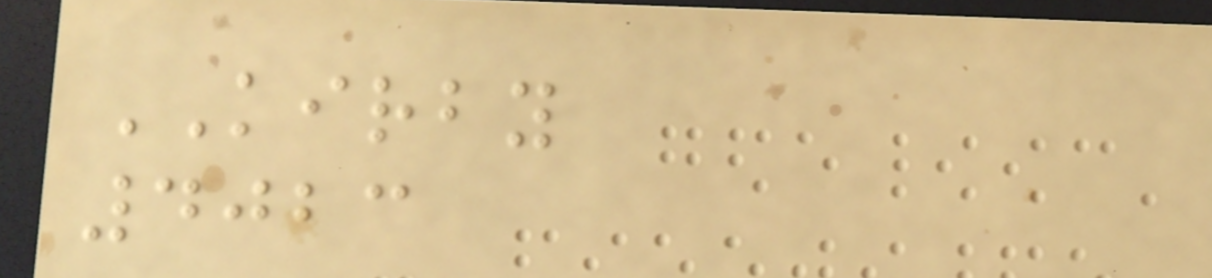KIRBY
4023
